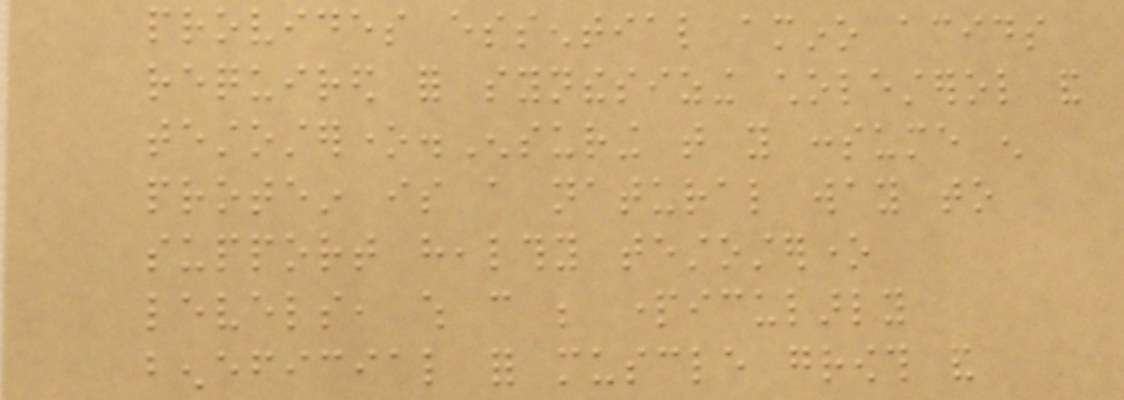provides essential amino acids
required for synthesizing cholesterol and
testosterone.Ensuring that you consume enough
protein is a natural way to
support healthy testosterone
levels, which can be particularly
beneficial for muscle growth and
